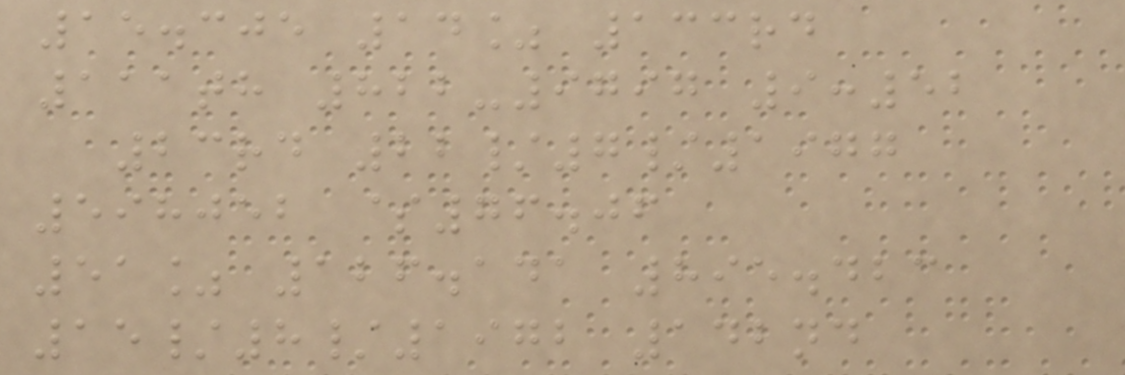15.305 14% 133rd
111th 822-9797 9:52
23rd 22/7/1977
598052 $76.06
51% 126.141 895.423
15/8/1972 142nd
